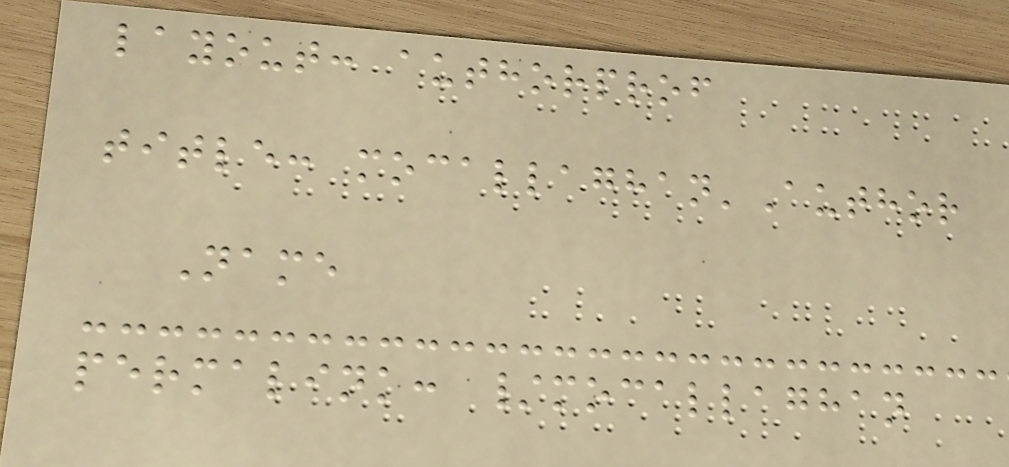layout: authorprof
title: mocallaghan'Author
Name
permalink: /mocallaghan
